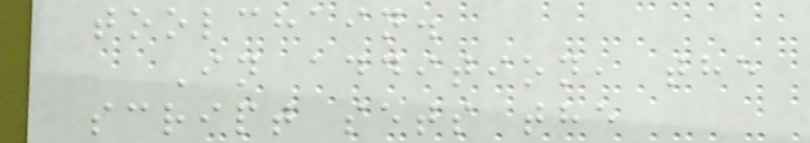toolchain.
In addition, the
script sets the
